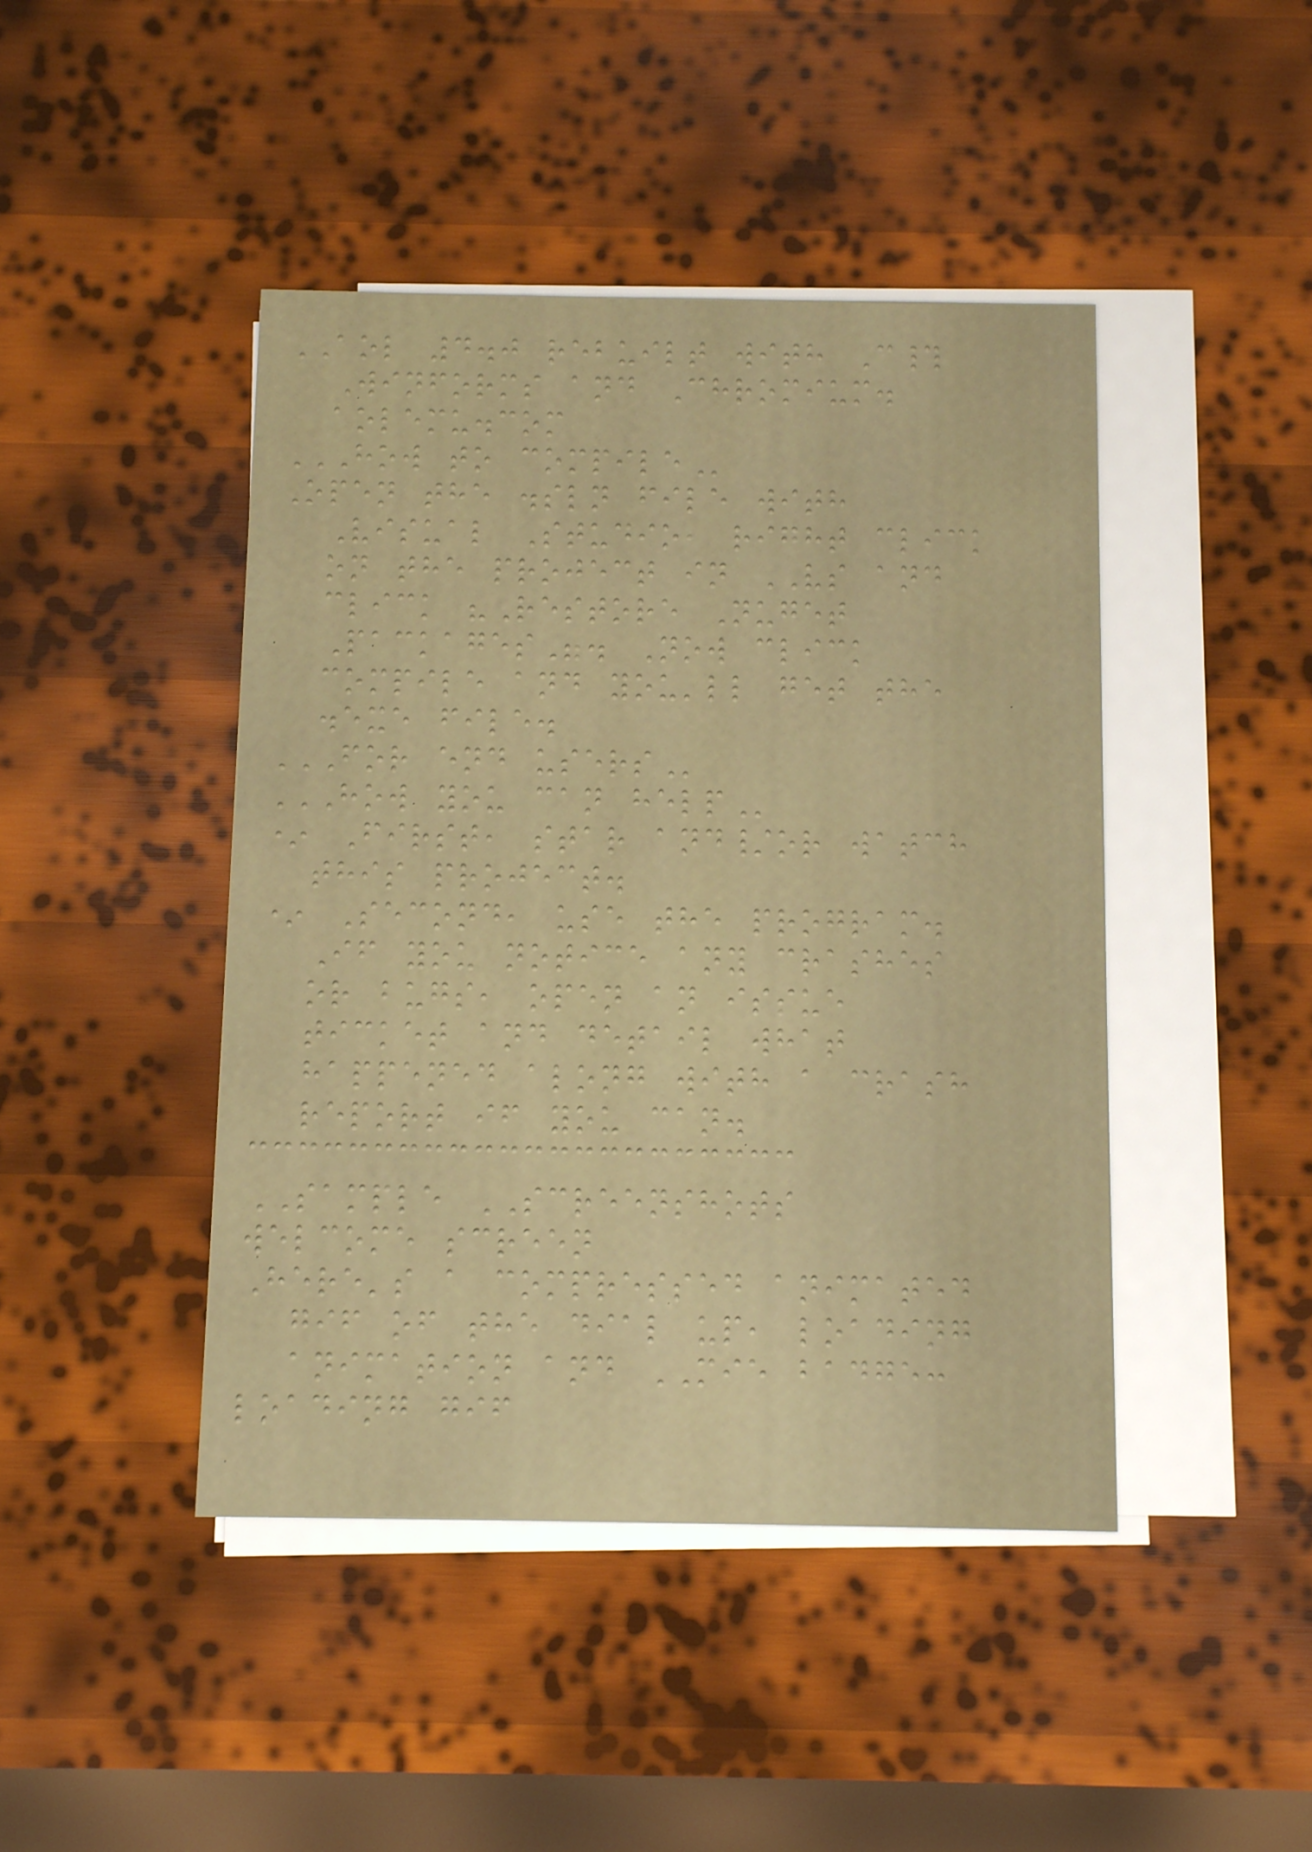AOL 4.0 rebuilt with C#
Winforms and Chromium.
aolemu.com
HOW TO COMPILE
Open the .sln file with
Visual Studio, right click
on the project in VS and
click "Restore Nuget
Packages". Now click
compile and you'll get the
.exe file.
FOR END USERS
HOW YOU CAN HELP
* First, star and/or watch
this project.
* Second, use the program.
If you notice any crashes
or bugs, open an issue
ticket and detail what
happened along with a crash
report if you can.
SAMPLE SCREENSHOTS
welcome screen
Here's a compressed animated
gif of the dial up, loading
animation and MIE badge:
loading gif
